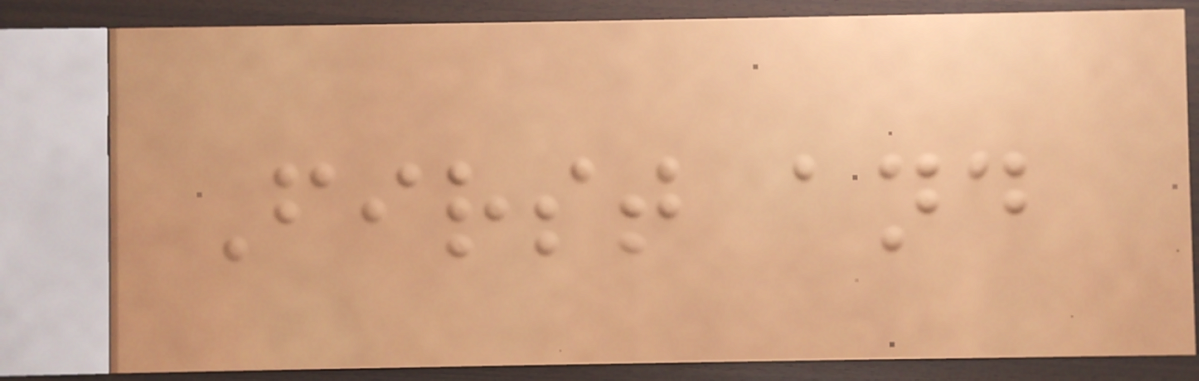First and
